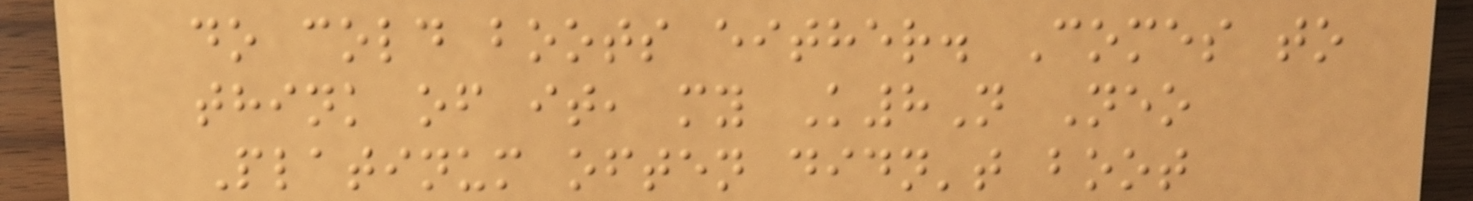do cold boots either. Comes to
think of it, my K8N Neo
Platinum often didn't boot
